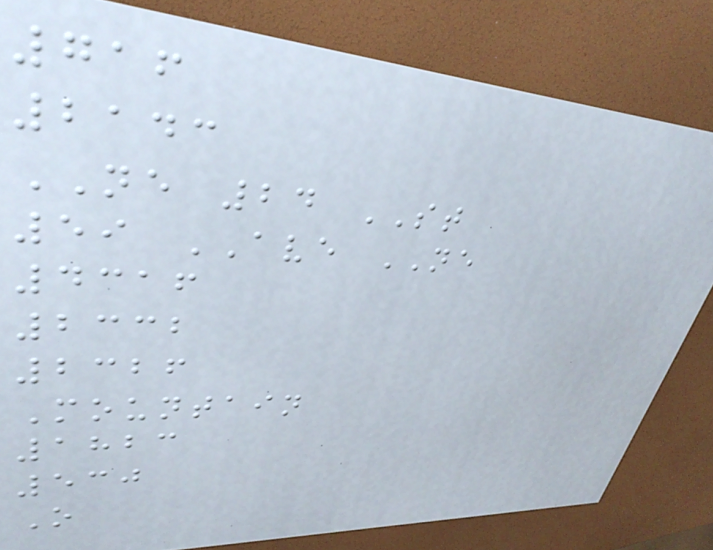716
2143
NE 24 ST
59 AVE NE
4316
2332
2326
Mountain
1823
530
O
